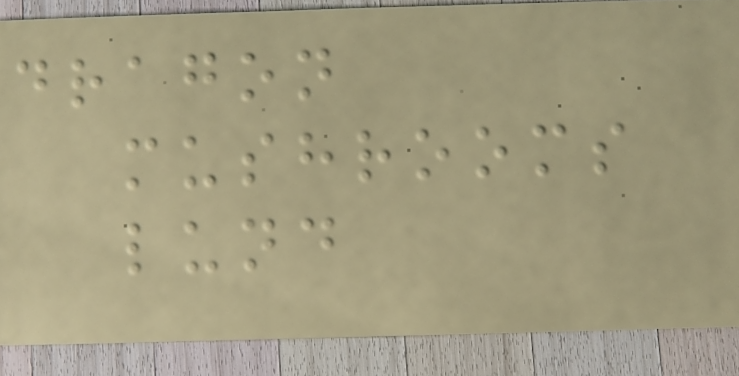dragon
mushrooms
lund
